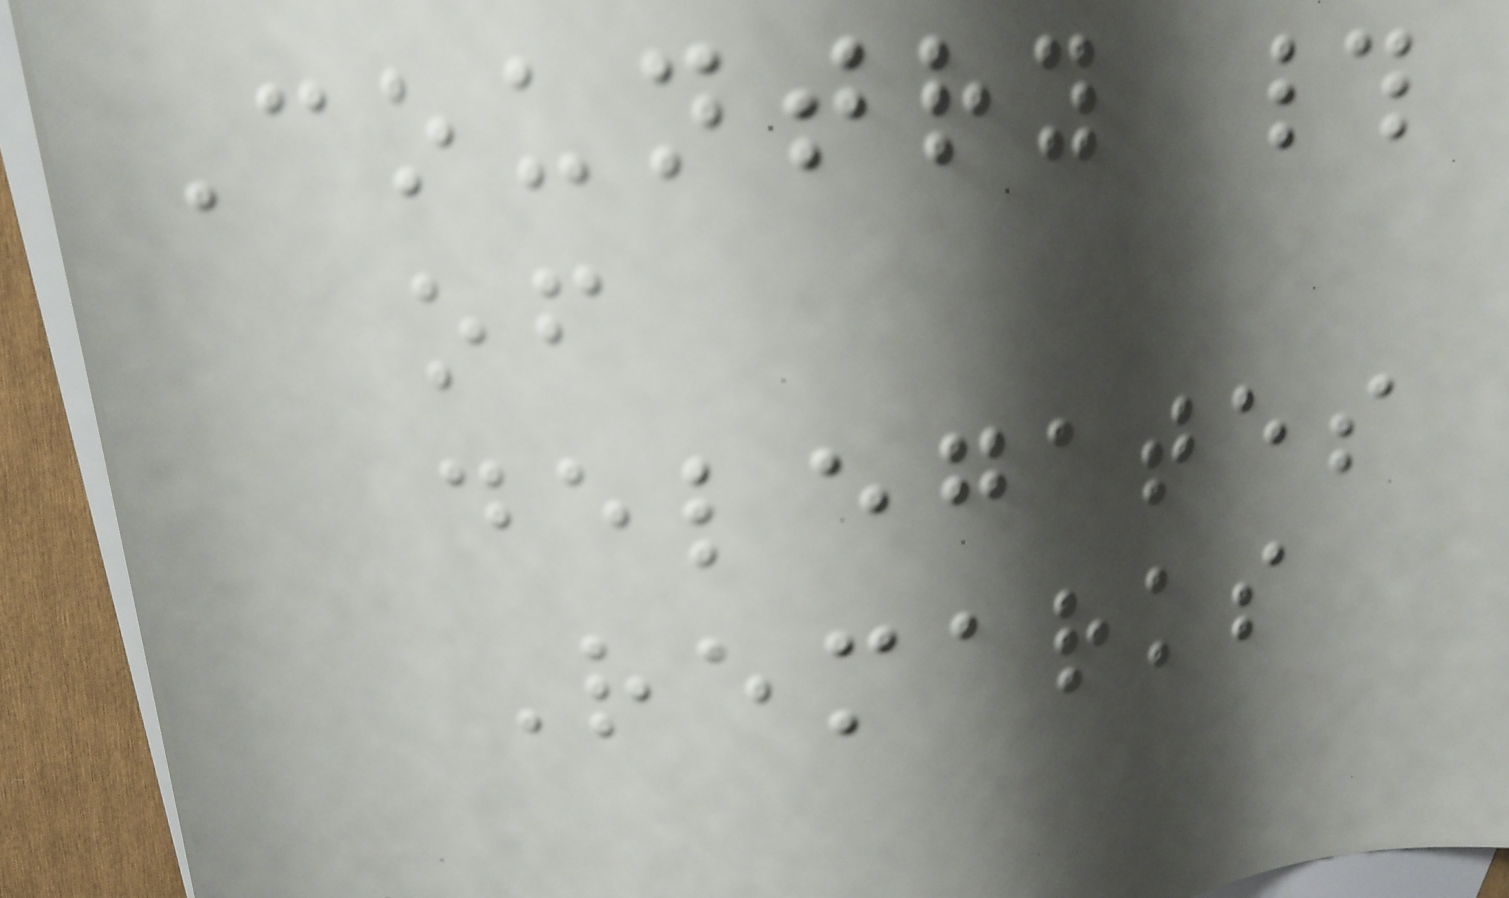Country #
of
delegates
Remarks
